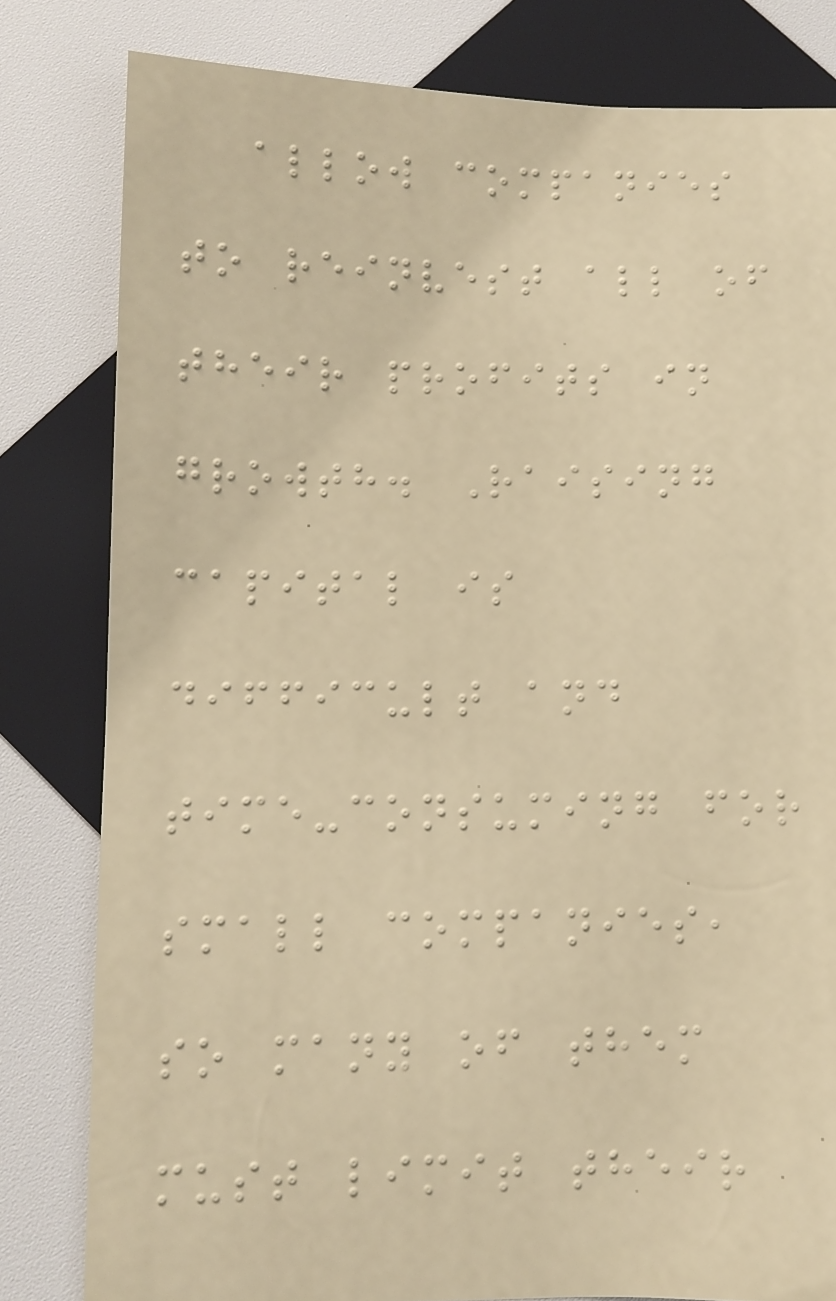allow companies
to reinvest all of
their profits in
growth. Raising
capital is
difficult and
time-consuming for
small companies,
so many of them
must limit their
